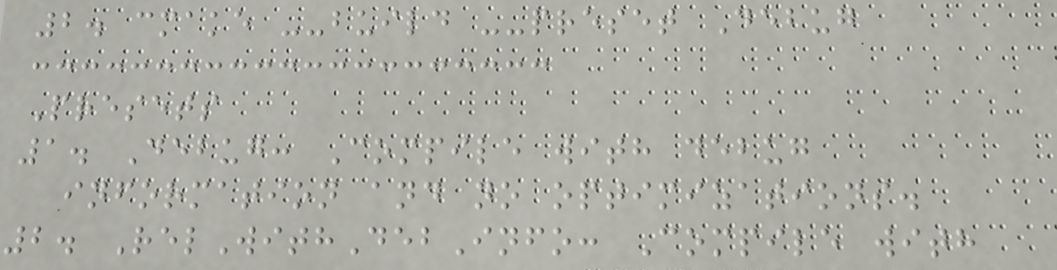2. cmake --build --preset Debug
Presets
1. Debug: Compile with debug
information and no optimizations.
2. RelWithDebInfo: Compile with
